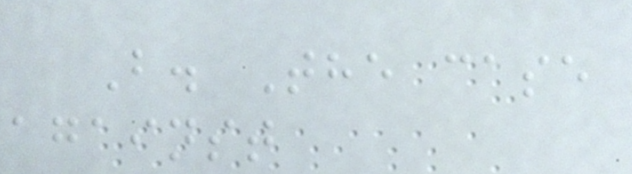B. The case
against
